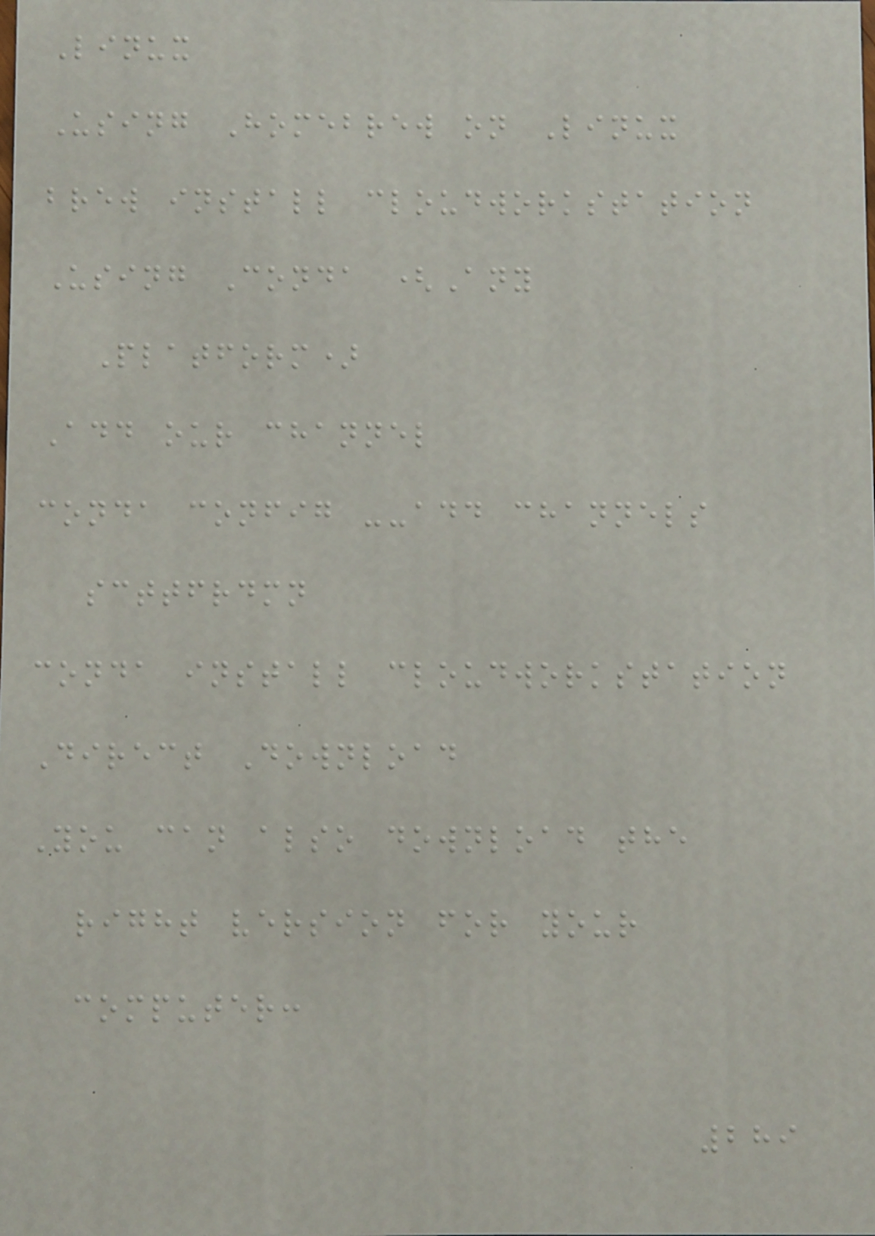Linux
Using Homebrew on Linux
brew install cloudworkstation
Using Conda (Any
Platform)
Add our channel
conda config --add channels
scttfrdmn
conda install cloudworkstation
Direct Download
You can also download the
right version for your
computer:
289
